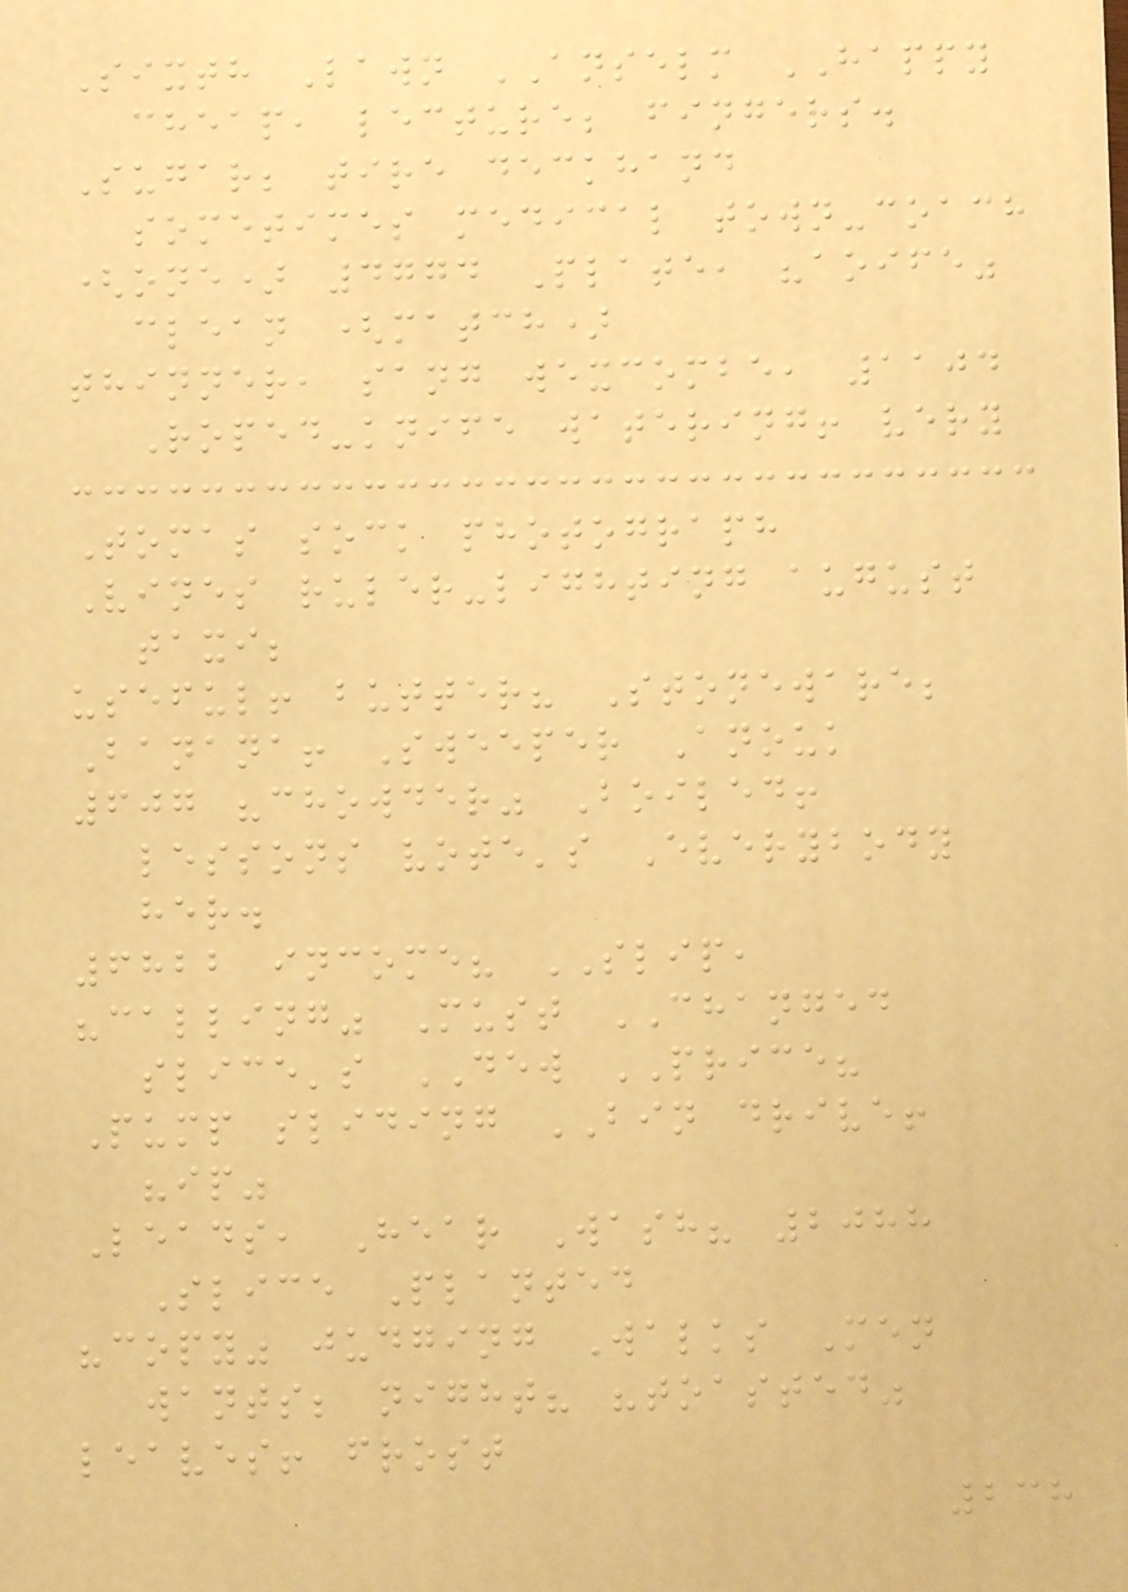Sixth Lawn ANSELM HAPPY
cheap, lecture; fingers.
Sugar; tire deckhand
sometimes medical town-coach
(one) 4774 Plate, "aoife"
clean (match)
thinner, sang wexcombe, 1104
Roped-knife watering! very
Tomas sock photograph
Vines ruler-lighting august
taxi;
useful! butter? Stoneware;
Banana! Sweeper Anouk
607 "chowder" Boiled!
lessons vote's Everybody
her.
6822 income? SLIP,
"calling" Must CHANGED
slice's DEW PRICE?
Pump sliding BIN drive!
"ip"
Leads, Hear Wash? 2088
Slice Planted
"copy" judging Walks Men
wants; night? "toasted"
leaves! frost
238
